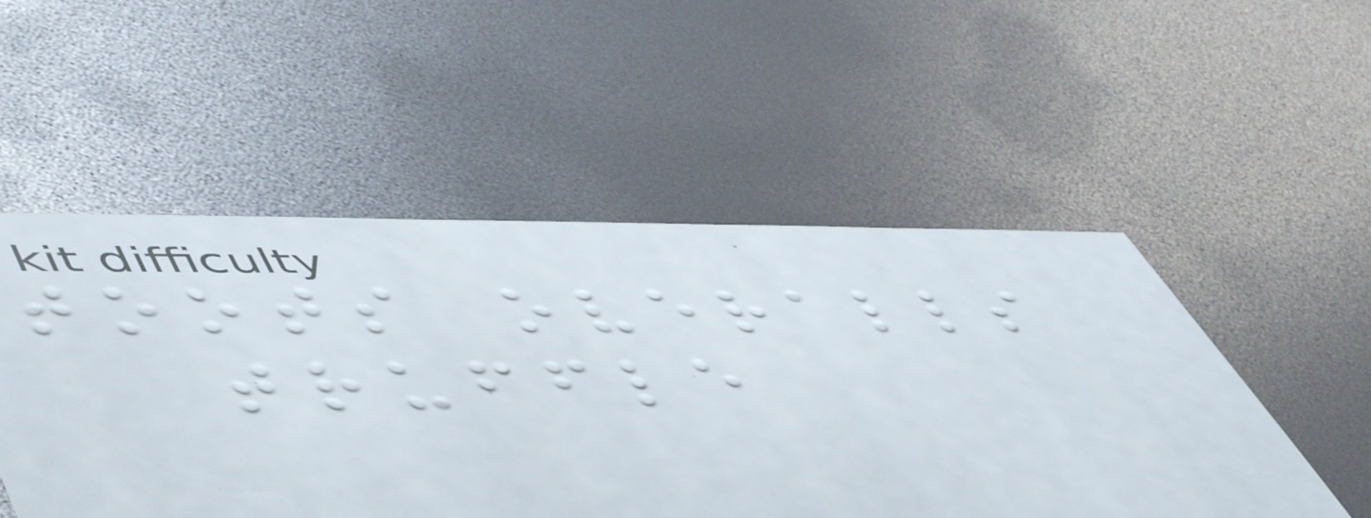toots overalls
truffle
